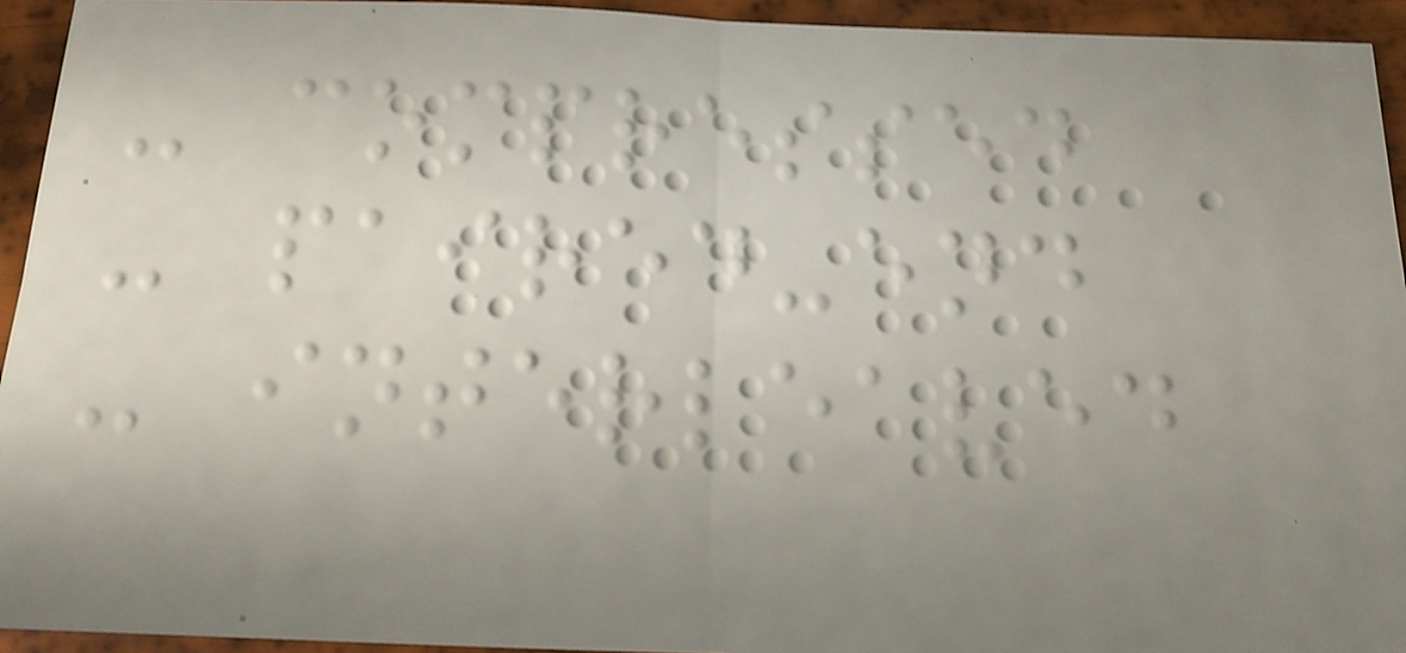- compressed
- paired-end
- interleaved
